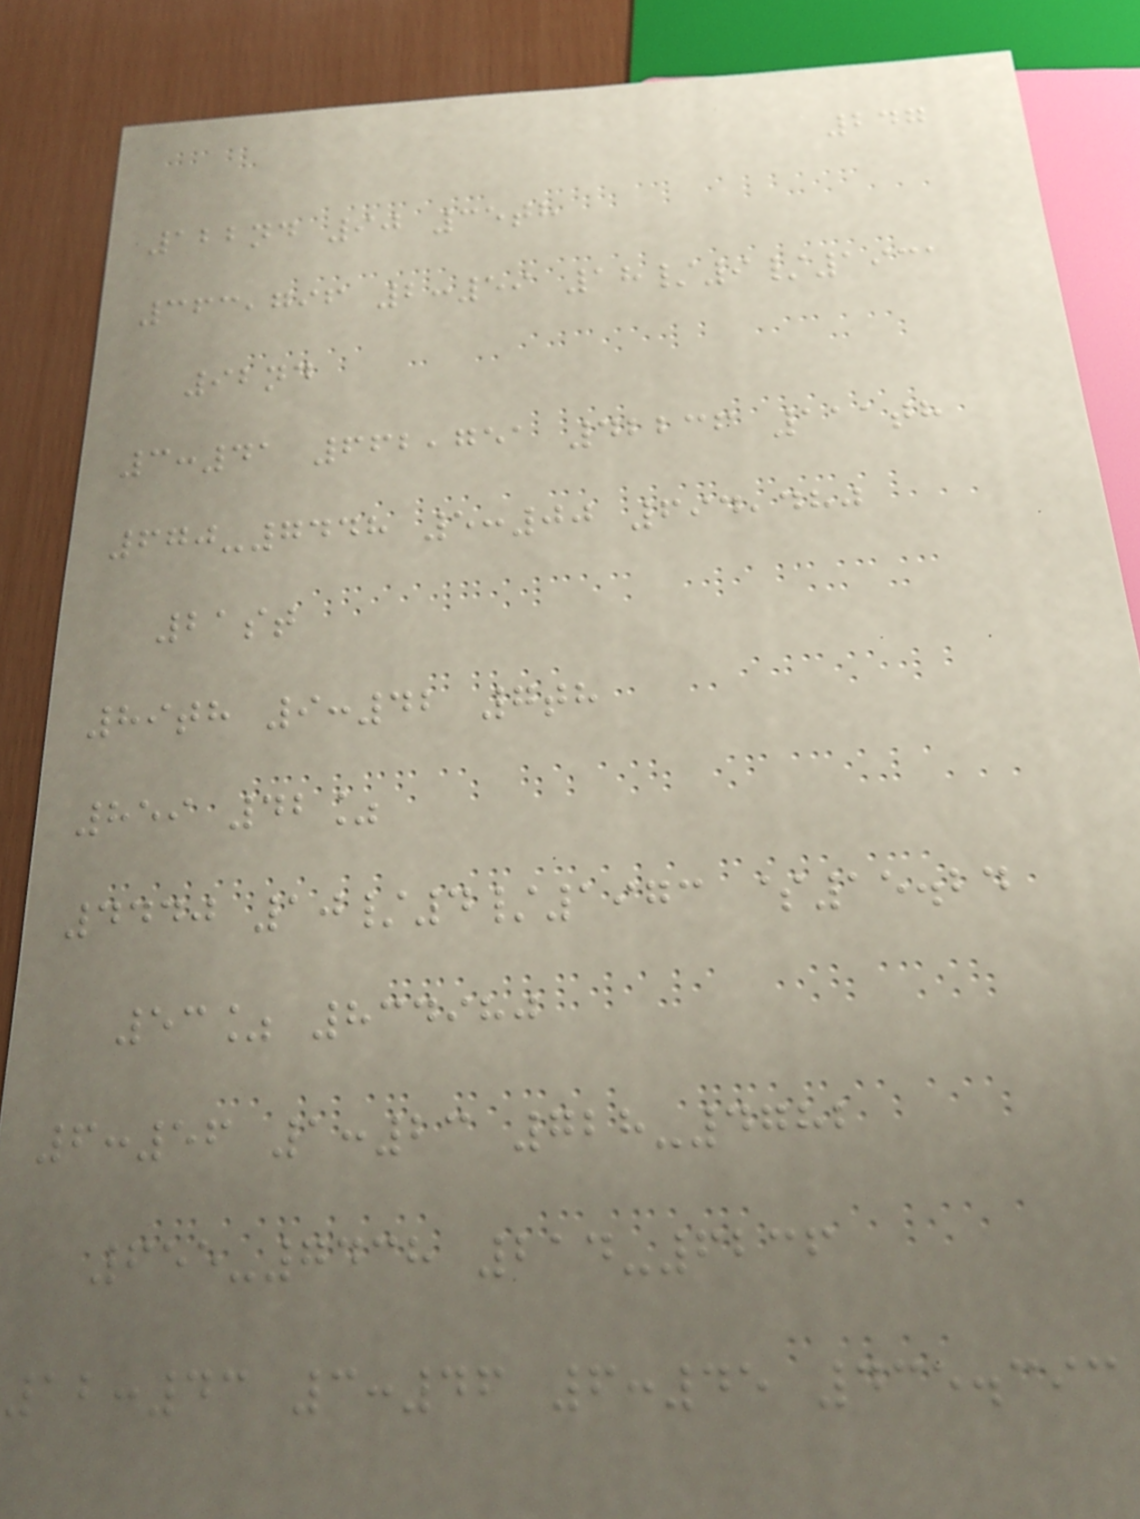247
122nd 90 35th
363,796 2:59 18/9/1931
92nd
3:41 662,751 42236 111th
670-7448 5:00 694,480
21st
89th 9:42 7th
859 42%
4440 10/4/1973 $15.24
53% 834980
6:56 1:23 728-4782
655-7438 214-6236
12:43 3:46 6:45 435.393
